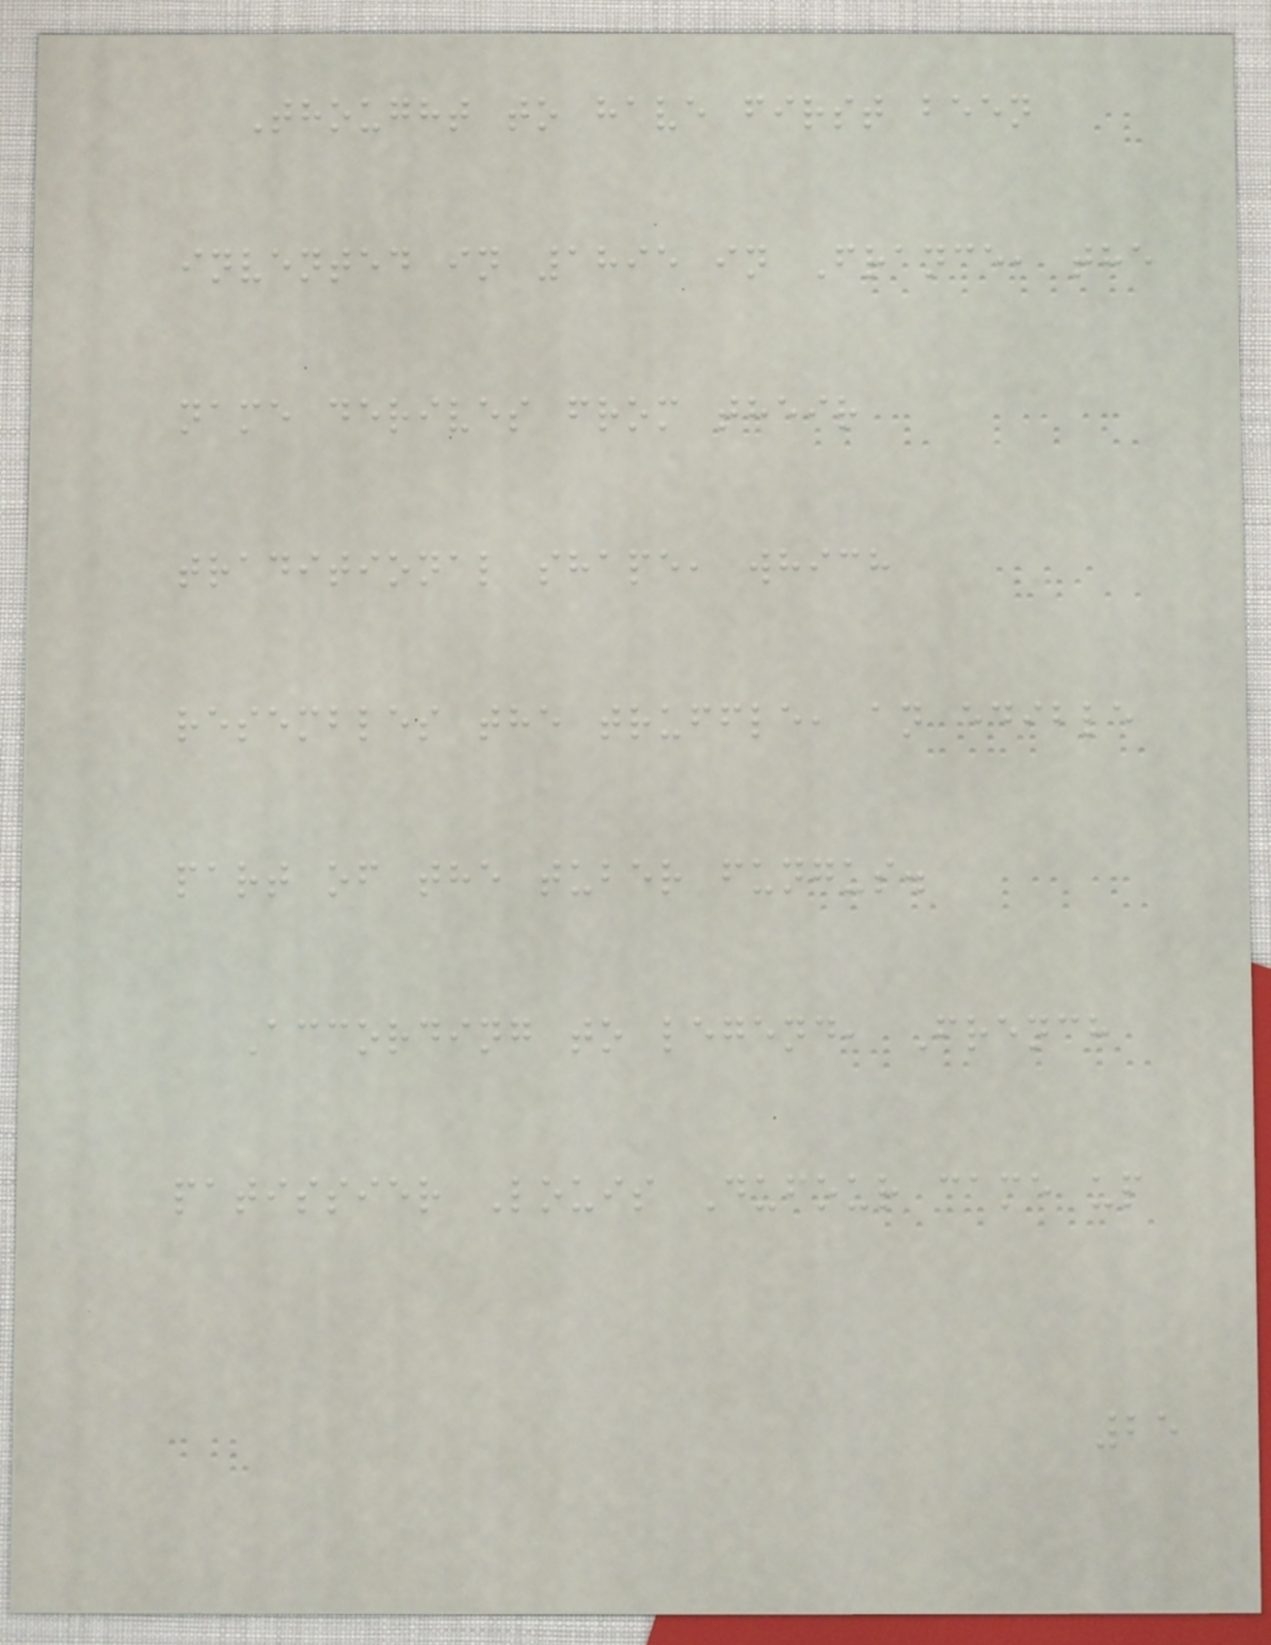Thought to have first been
invented in 1895 in France, the
name derives from their
traditional shape, which
resembles the truffle, an edible
part of the tuber fungus.
According to legend, French
patissier Louis Dufour came up
25
